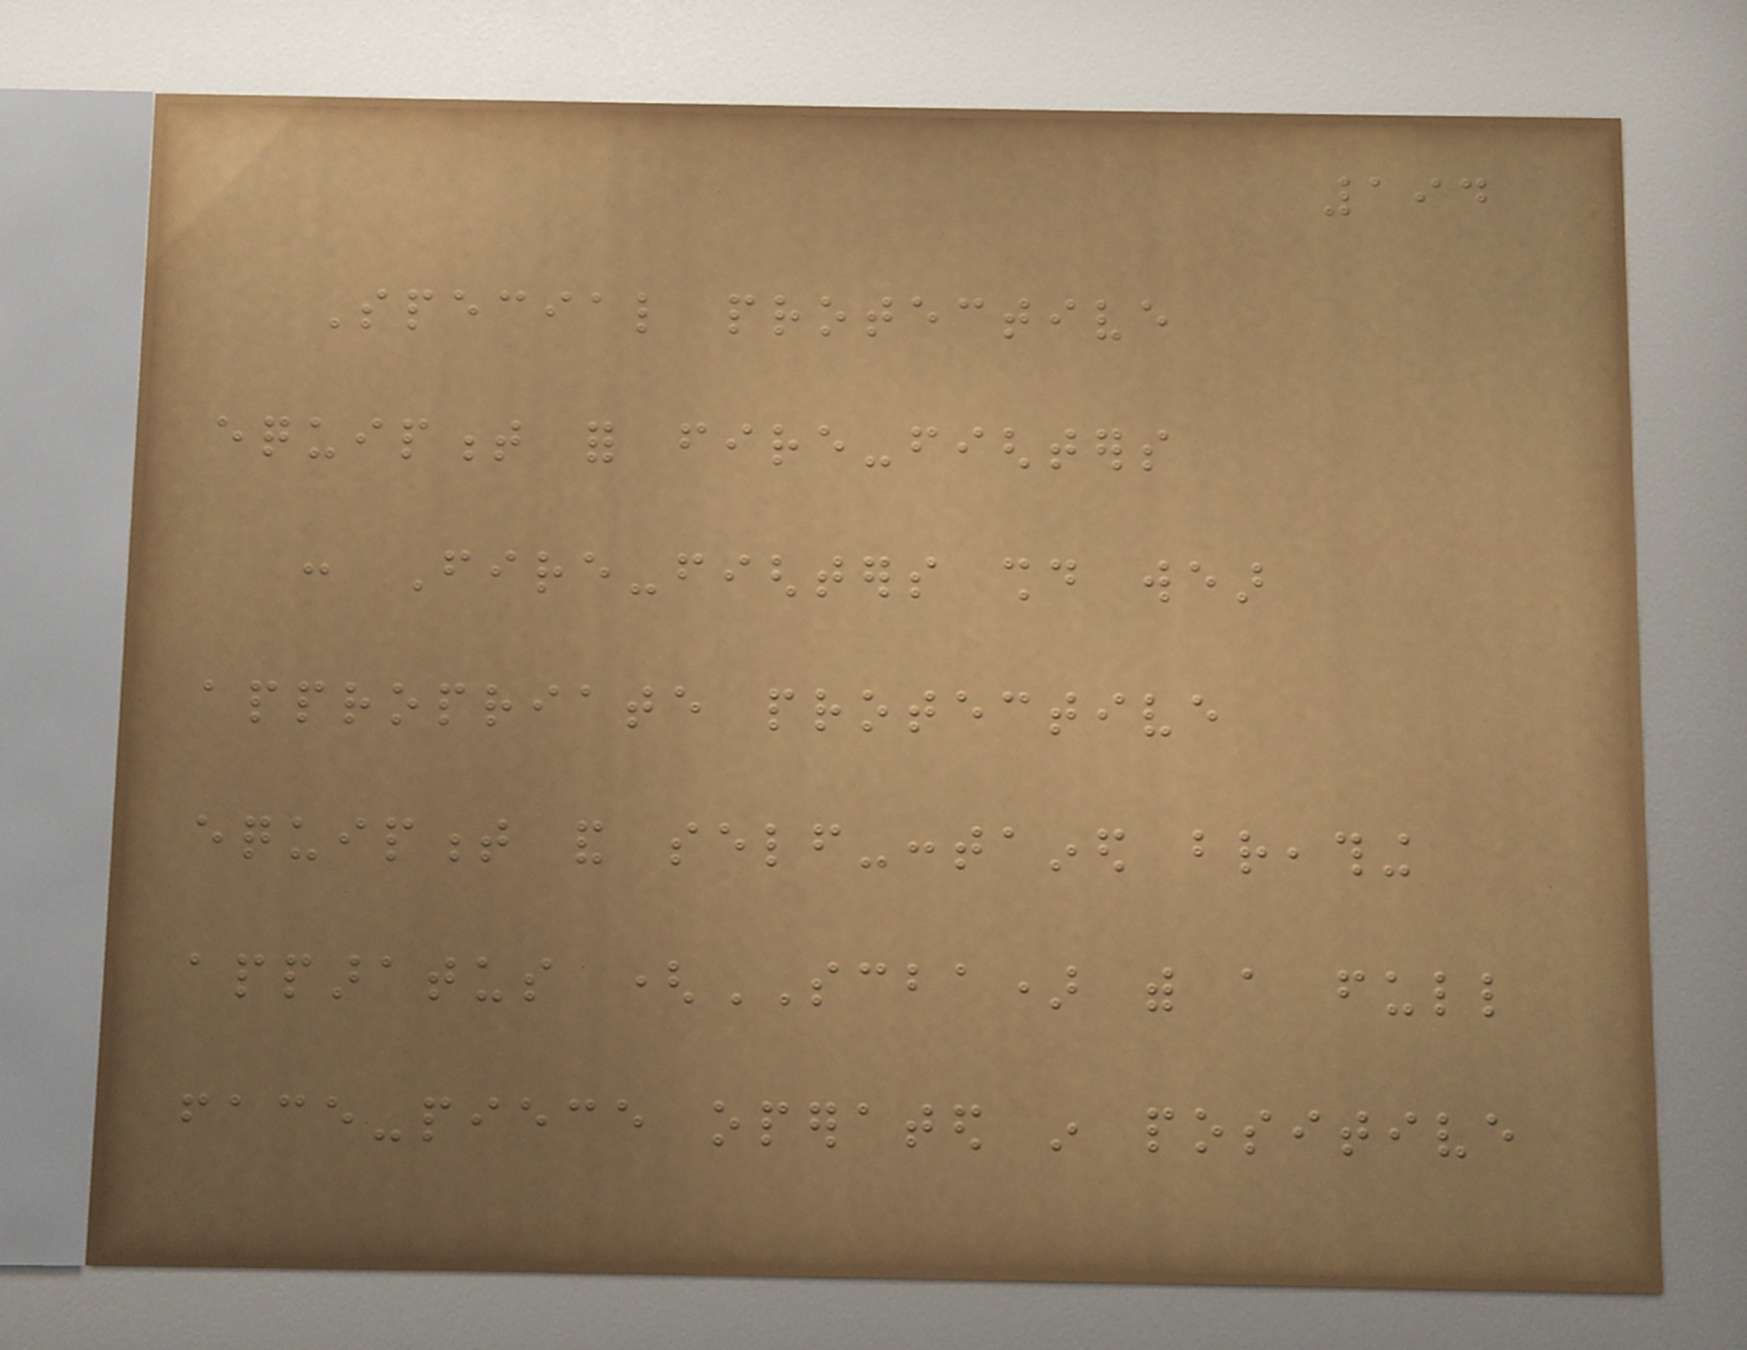194
Special protective
equipment for fire-fighters
: Fire-fighters should wear
appropriate protective
equipment and self-contained breathing
apparatus (SCBA) with a full
face-piece operated in positive
